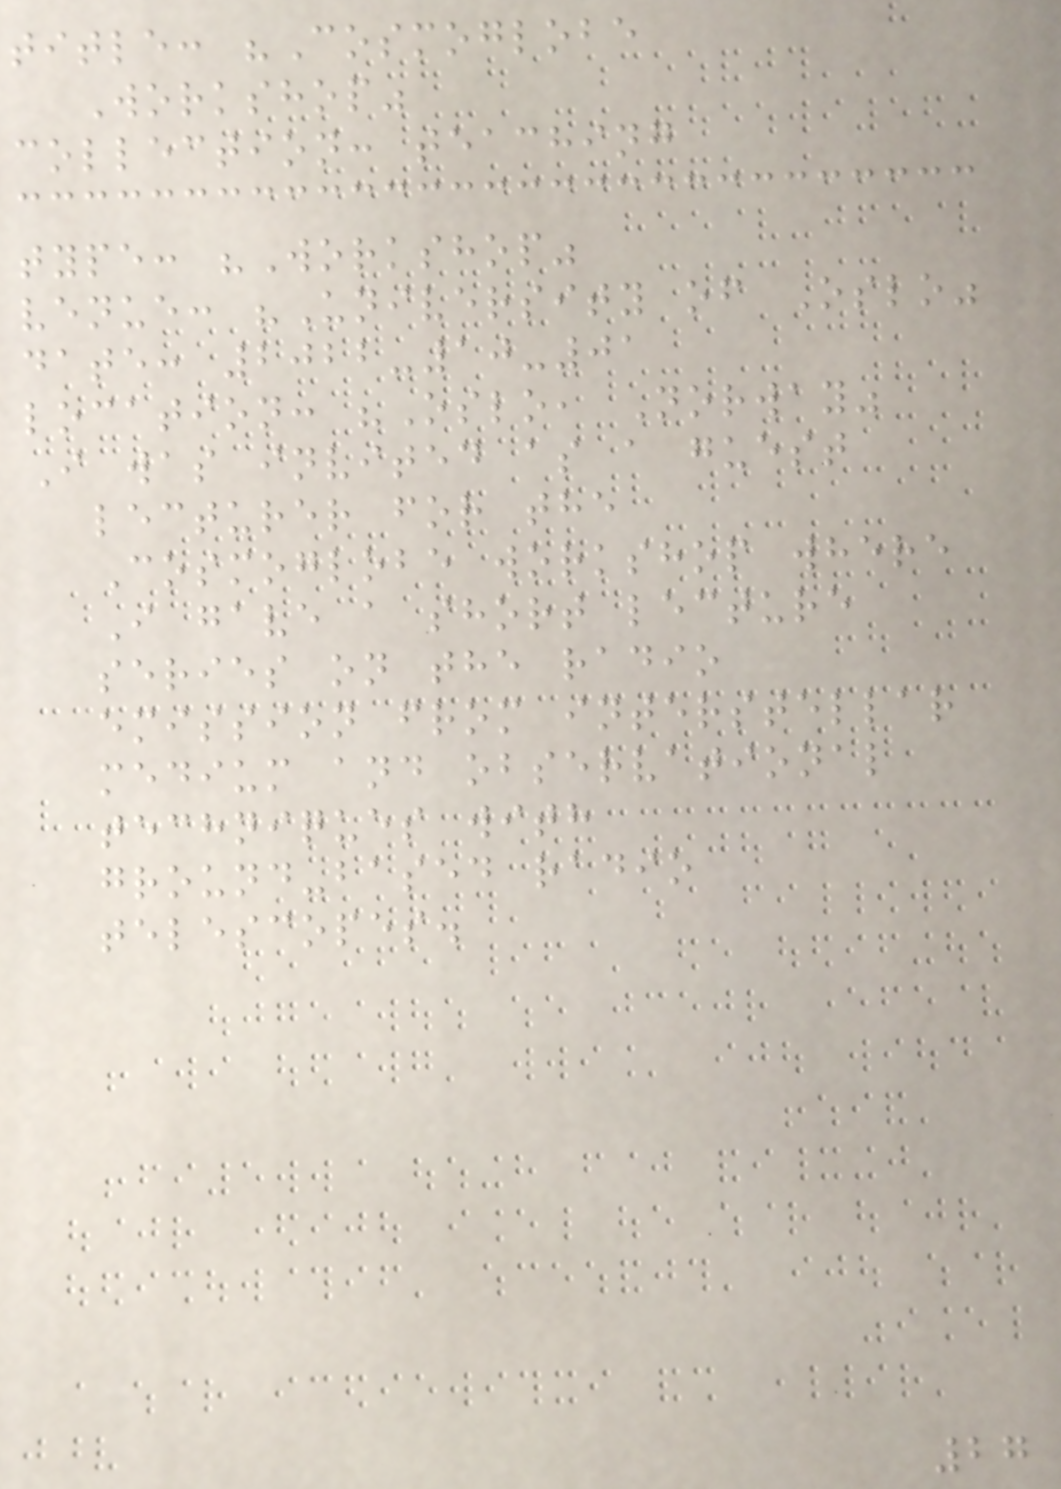title: "Cosmoglobe
Workshop"
collection: teaching
type: "Workshop"
venue: "University of Oslo"
date: 2022-10-01
location: "Oslo, Norway"
I was invited as a guest
lecturer for the
Cosmoglobe workshop where
I gave a short lecture
series on the radio
emission from interstellar
medium and observational
techniques with
ground-based radio
telescopes.
27
